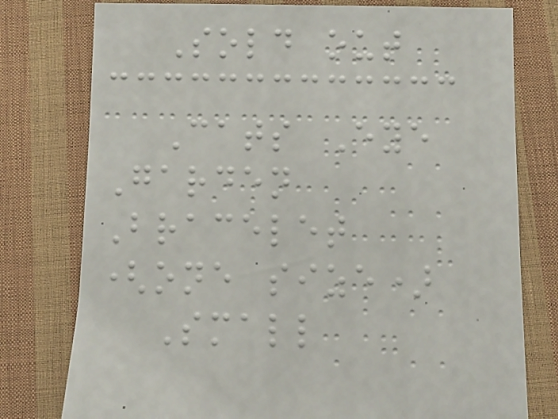Sold out
Cats Eye
Garden
Bracelet
(one size)
Small
